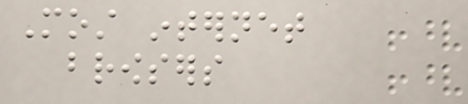Most internet
browsers
